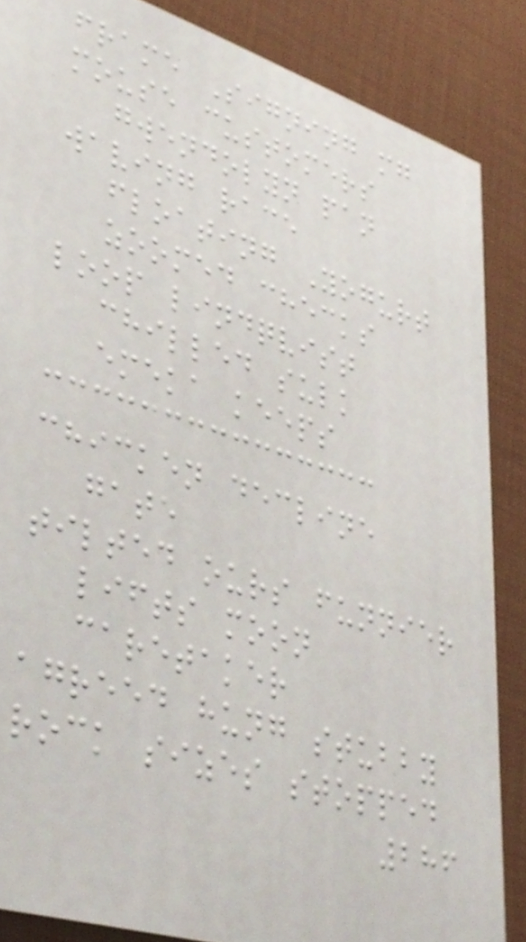frame Signing mg
mouse customers
gwendolyn pan
waving race
floating Yogurt
zoomed checks
loop lindqvist
chilled sulk
emeka keeps
chicken decline
gate
tilted ours funnier
lifts moon
caretaker
agreed hung stubby
rock sizes stopped
286
